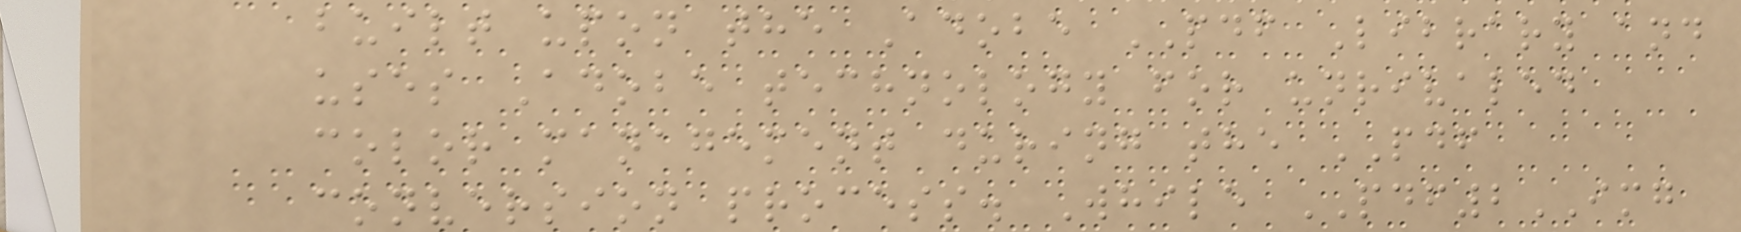built upon the Adobe PDF Library and
uses Adobe technology for unrivaled
color management during the PDF
conversion process. While PDF2IMG
